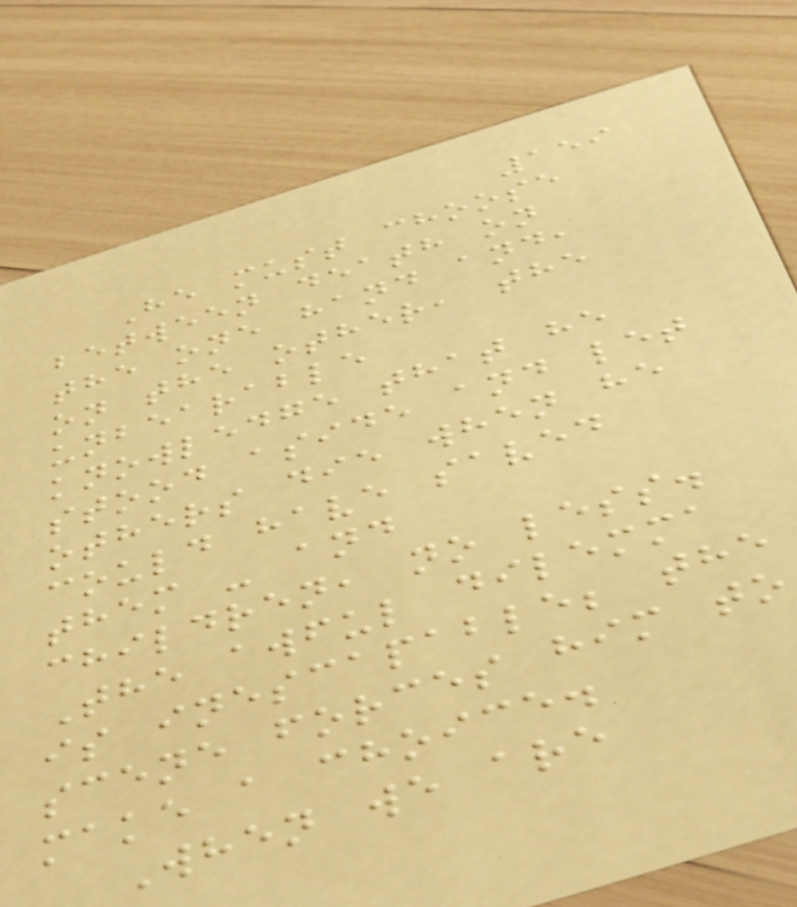159
He must choose
between death on
the one hand and,
on the other, the
unbearable
knowledge that he
stood aside and let
others die when he
could have saved
them - and
children, no less.
The awful dilemma
is inescapable; the
scene forces him to
make a choice.
When we are
